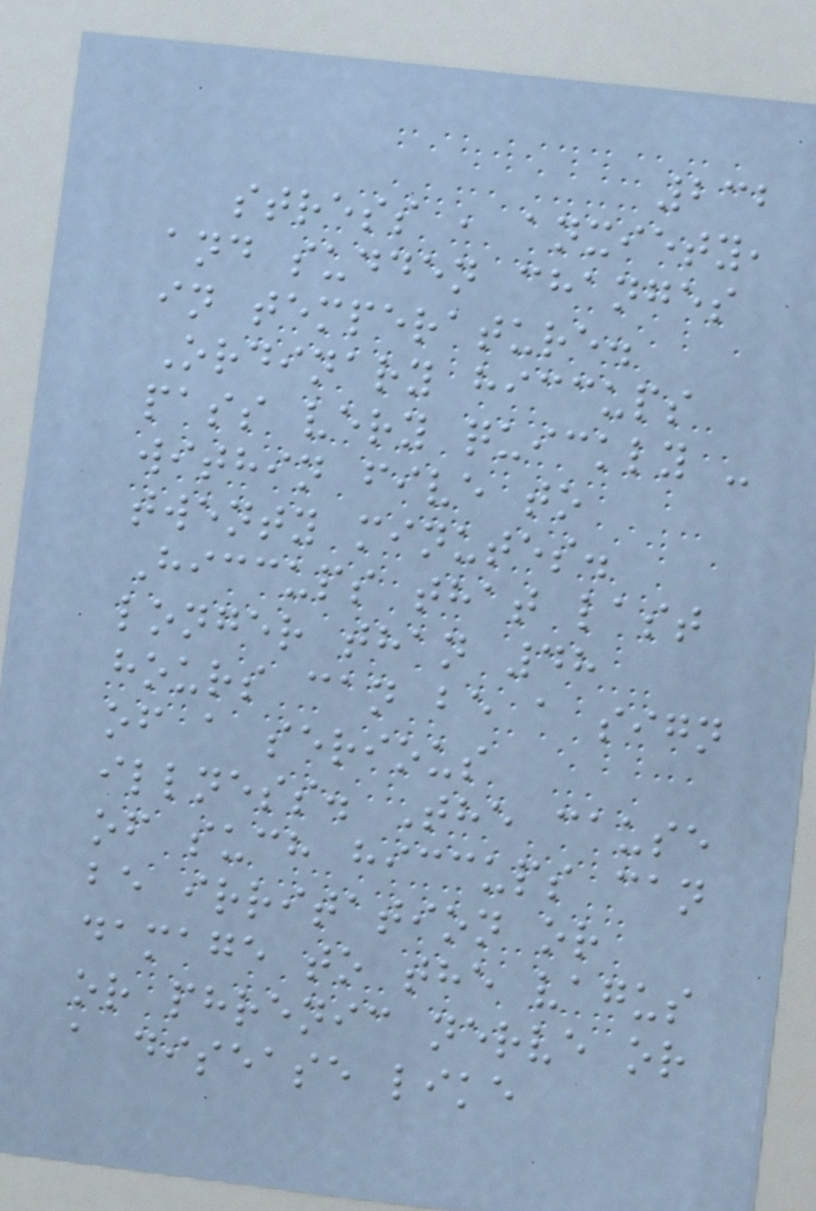232
stress , anxiety,
and sudden changes
in temperature.
Ordinary hiccups
pass very quickly -
within five to
twenty minutes.
Hiccups that last
longer than 48
hours can be a sign
of a serious
illness. The cause
of such hiccups can
be irritation or
damage to the vagus
or phrenic nerve or
a disease like
